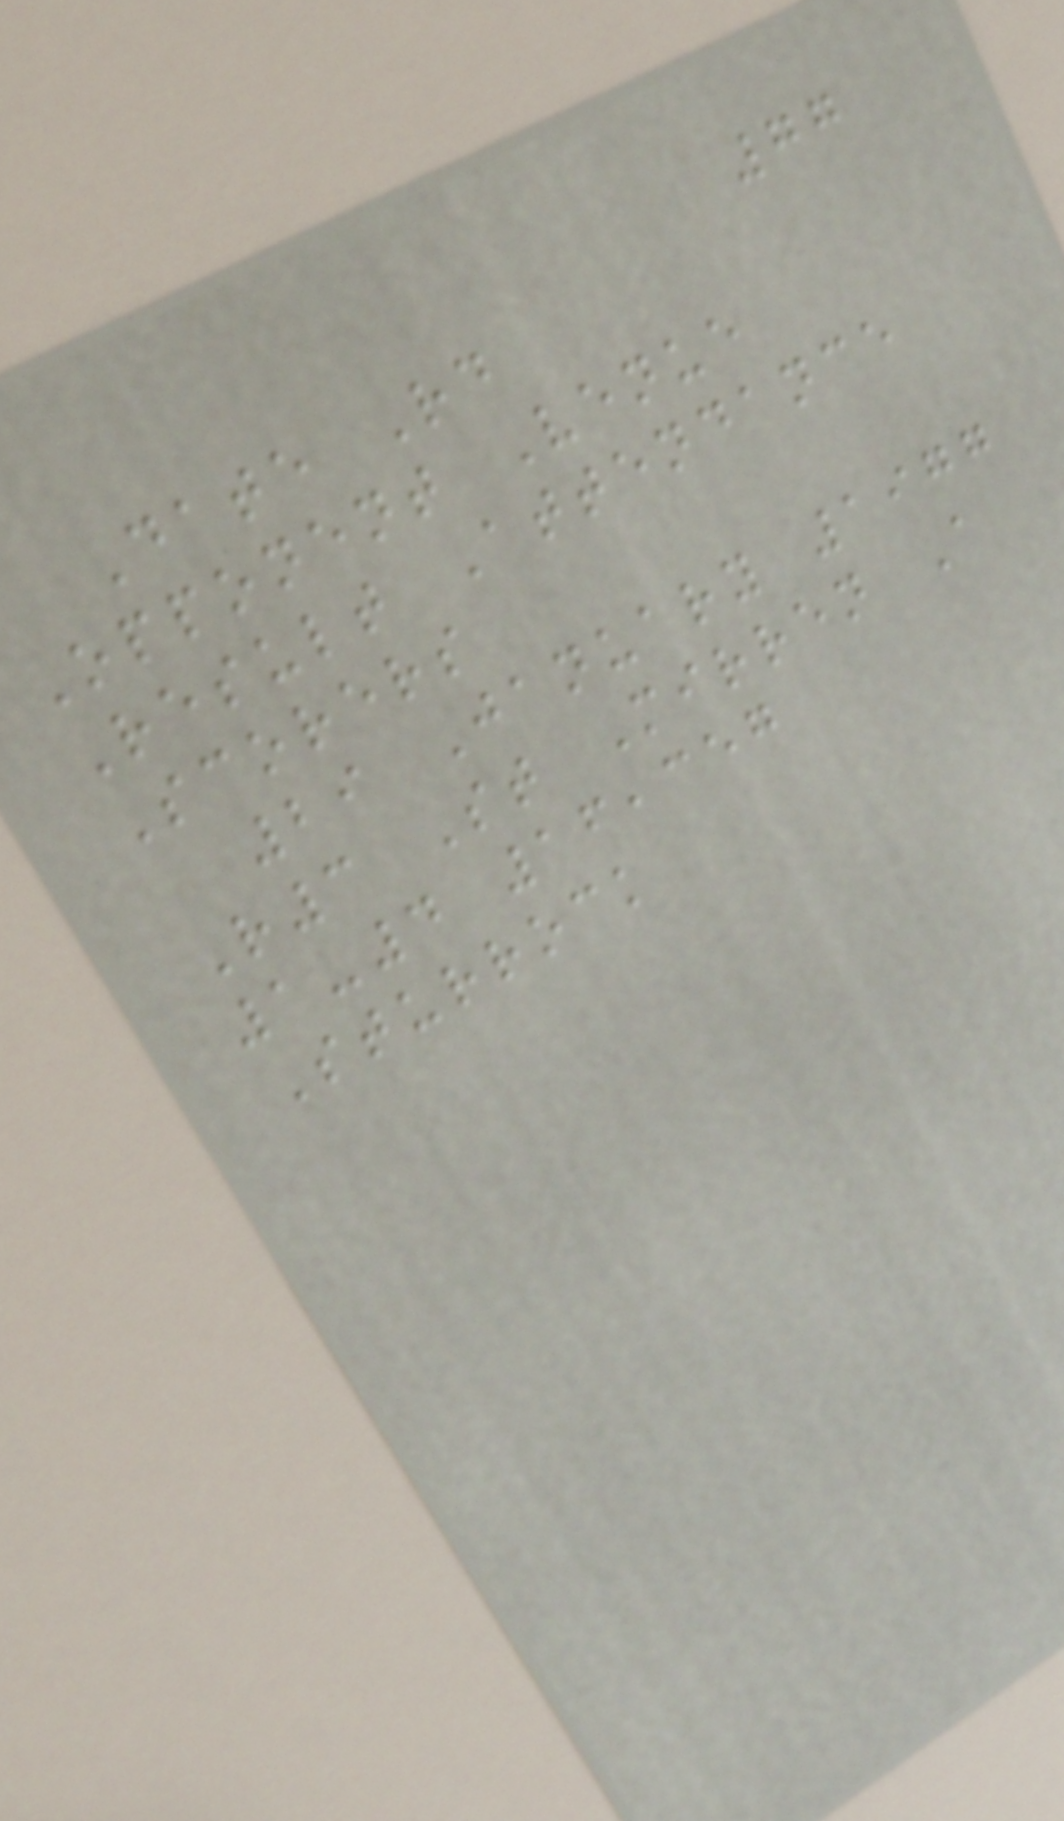77
Date Rd
Opponent Venue
Result Attendance
Scorers
29 January 1977
R3 St Mirren A
1-4 16,357
Sturrock
